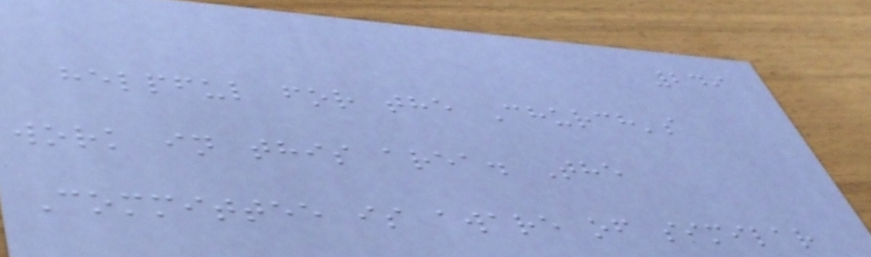249
helpful for the Church's
work in this area. The
Committee is aware of similar
